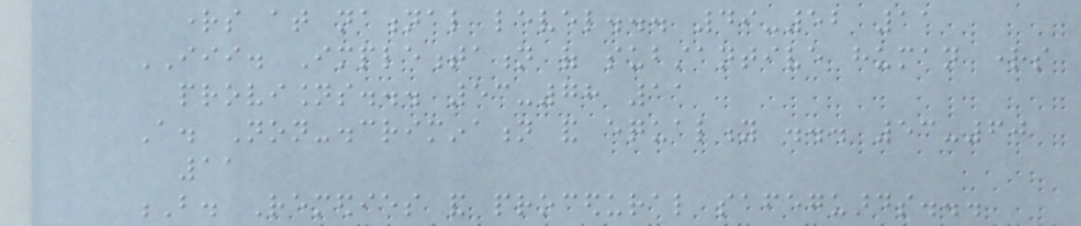rights at national level... 49-52 11
III. Implementation of substantive human rights
provisions... 53-78 11
A. Non-discrimination and equality ... 53-60
11
B. Remedies and procedural safeguards...
